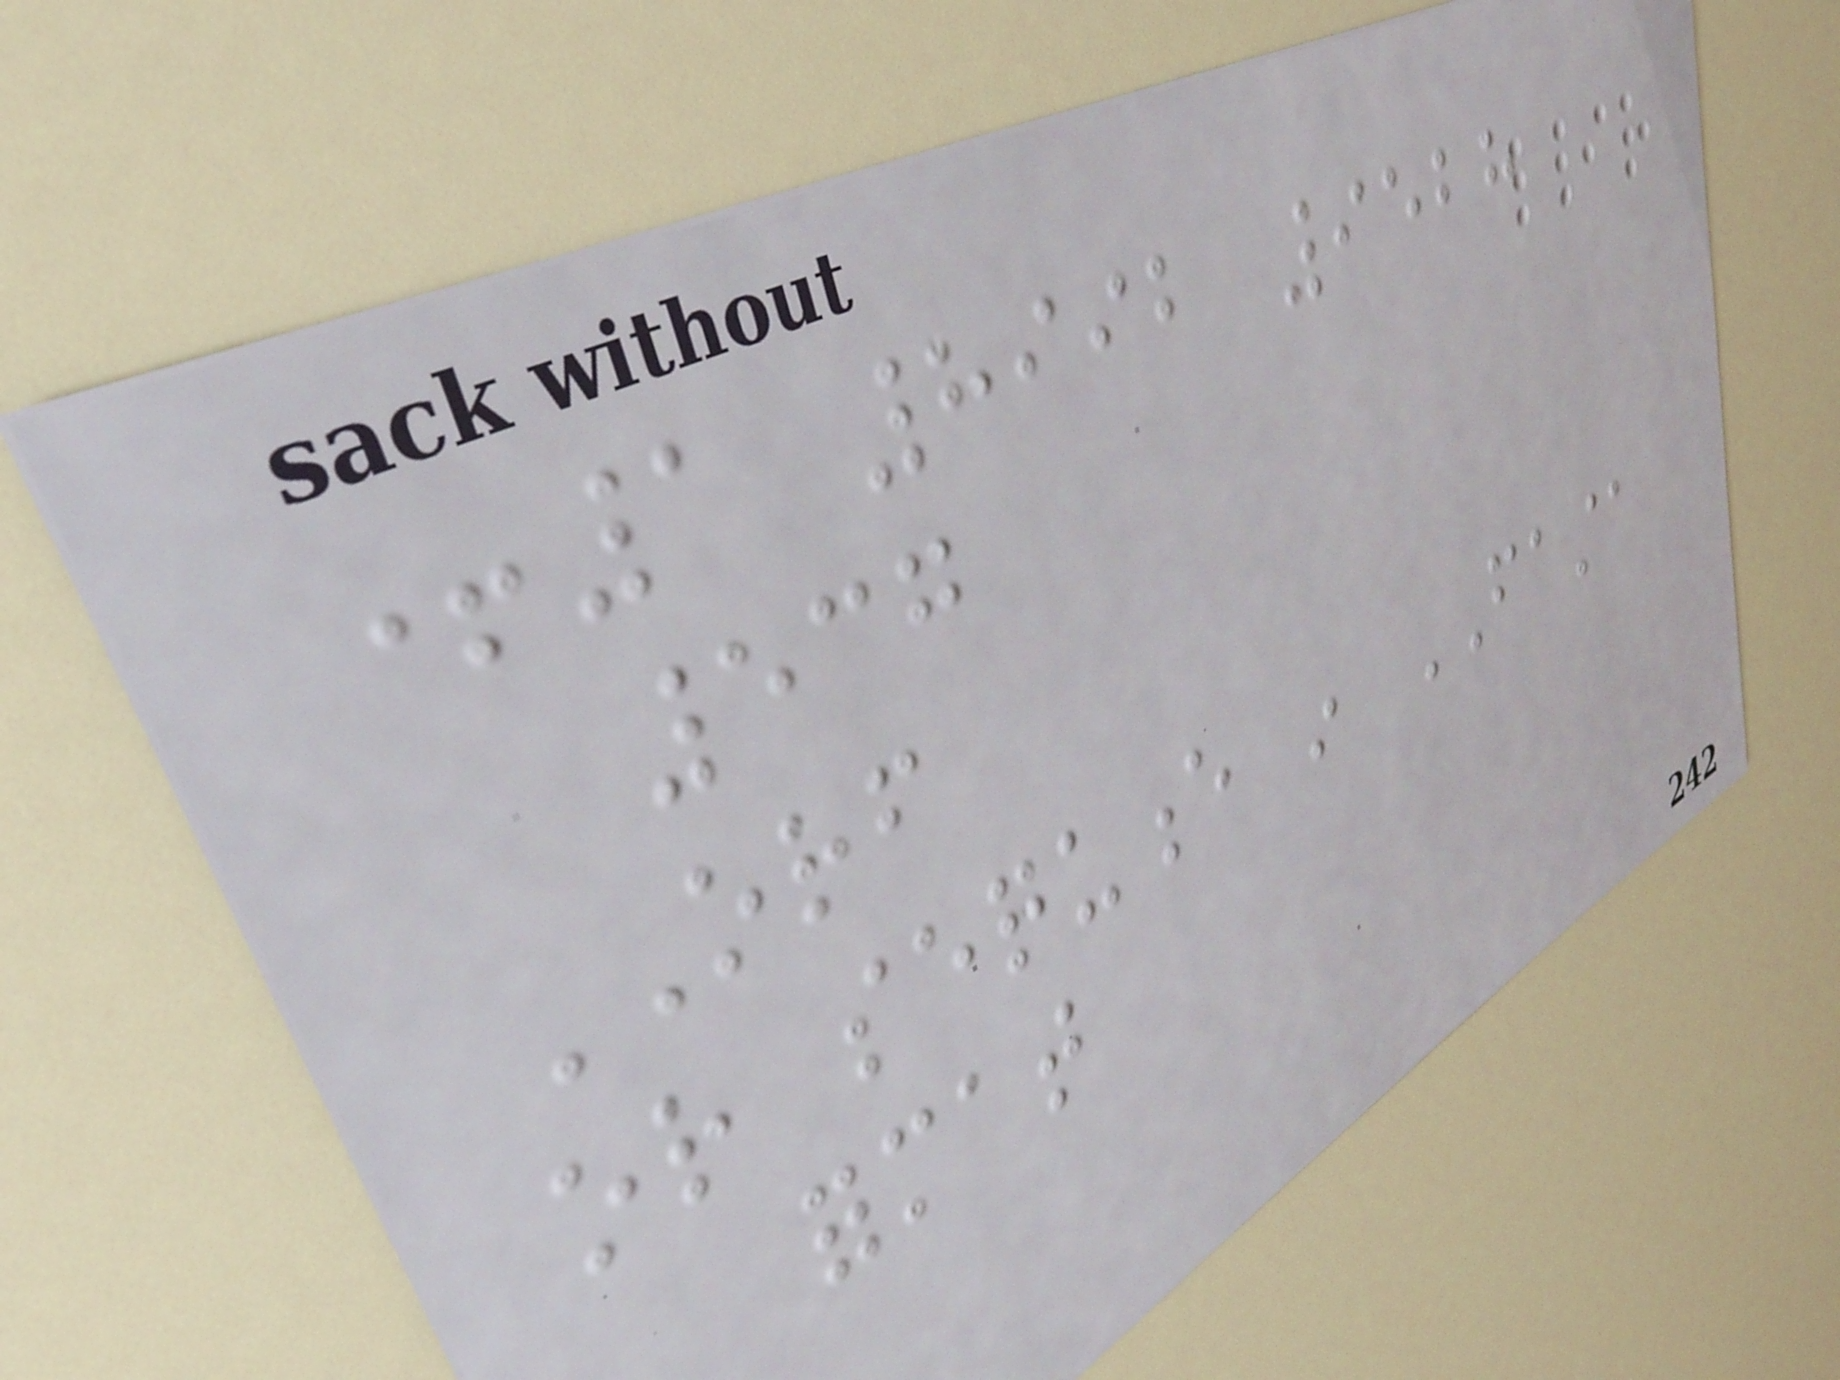+1 8992 9528
537
ORF
or sequence in FASTA
format
